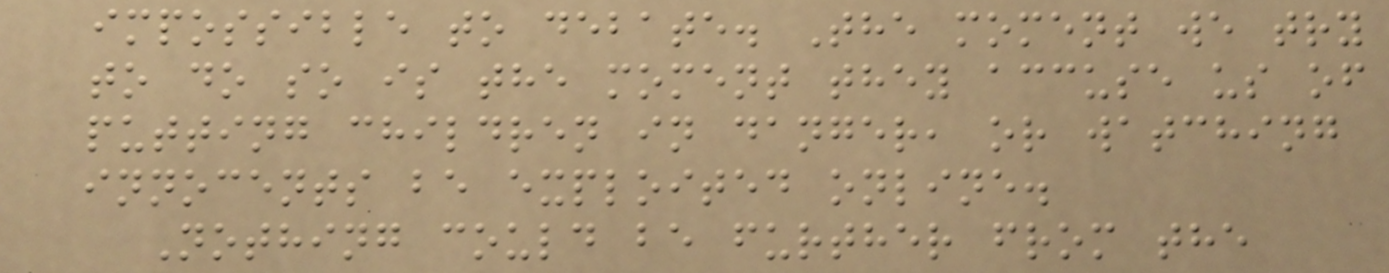impossible to debate. The moment we try
to do so is the moment they accuse us of
putting children in danger, or watching
innocents be exploited online.
Nothing could be further from the
